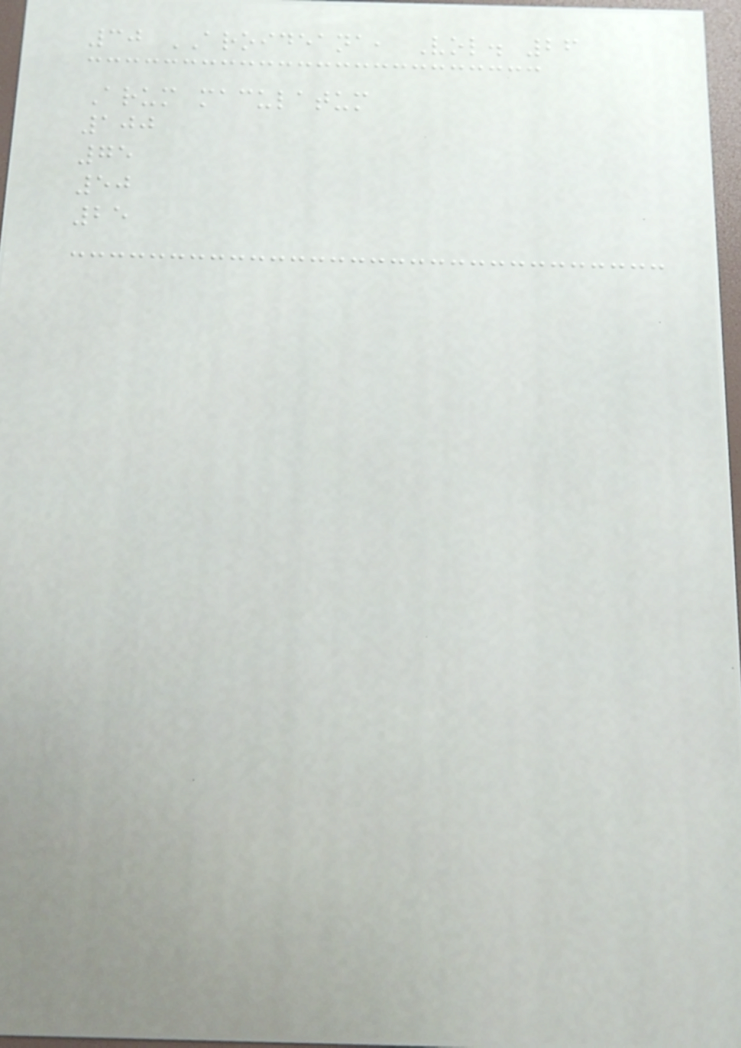30 AROIDEANA, Vol. 26
Arum maculatum
100
75
50
25
